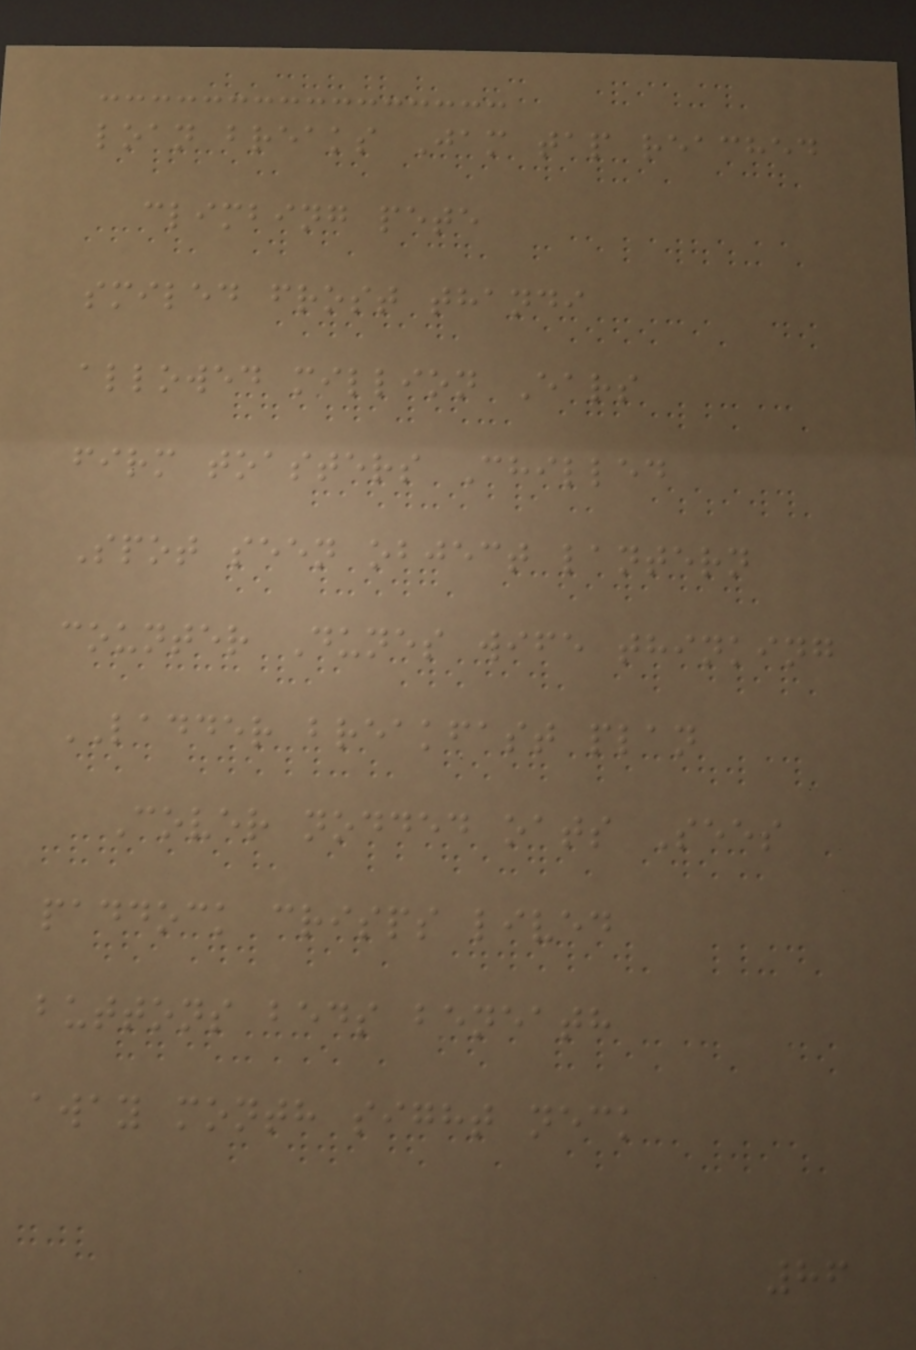loan breaks Jam tap reached
climbing pete
smiled frost thandi
allowed million Ears
firm toasters Chilled
Spot seen object lantern
counter Dunes wife thinking
LADDER breakfast plan
Cover nodded oats Sees
paddock crisps lived
buttons beds beneath
away month sight neck
86
